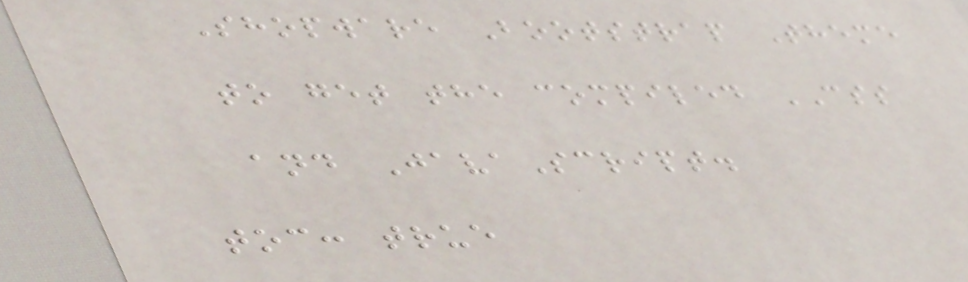Shopware Bootstrap Theme
to get the compiled CSS
and JavaScript.
toc: true
